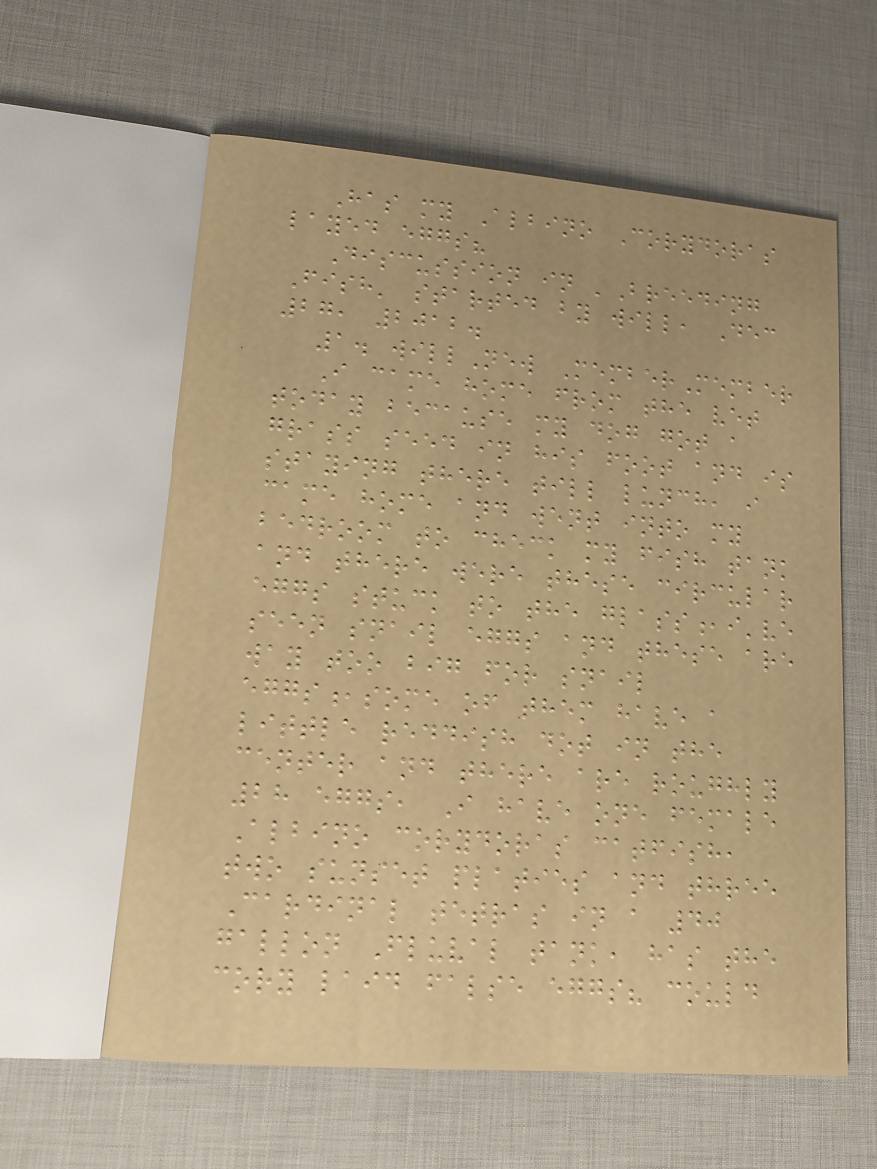Has my Albino Corydoras
layed eggs?
Discussion in 'Breeding
Fish' started by will, Dec
27, 2012.
1. willNew MemberMember
I came home from the vet
today because my dog got a
grass seed in his foot and is
staying there till lunch, i
came home and went into my
bedroom to check my fish tank
and there were these circular
eggs stuck to the glass,i've
seen snail eggs and these are
way too big for snail
eggs,some of them have a
little reddish dot in the
center and there are roughly
28 eggs, I have one female
Albino corydoras catfish,
two sunset platies and three
Cardinal tetras in a 40
gallon Fluval tank, has the
cory laid false eggs? could
